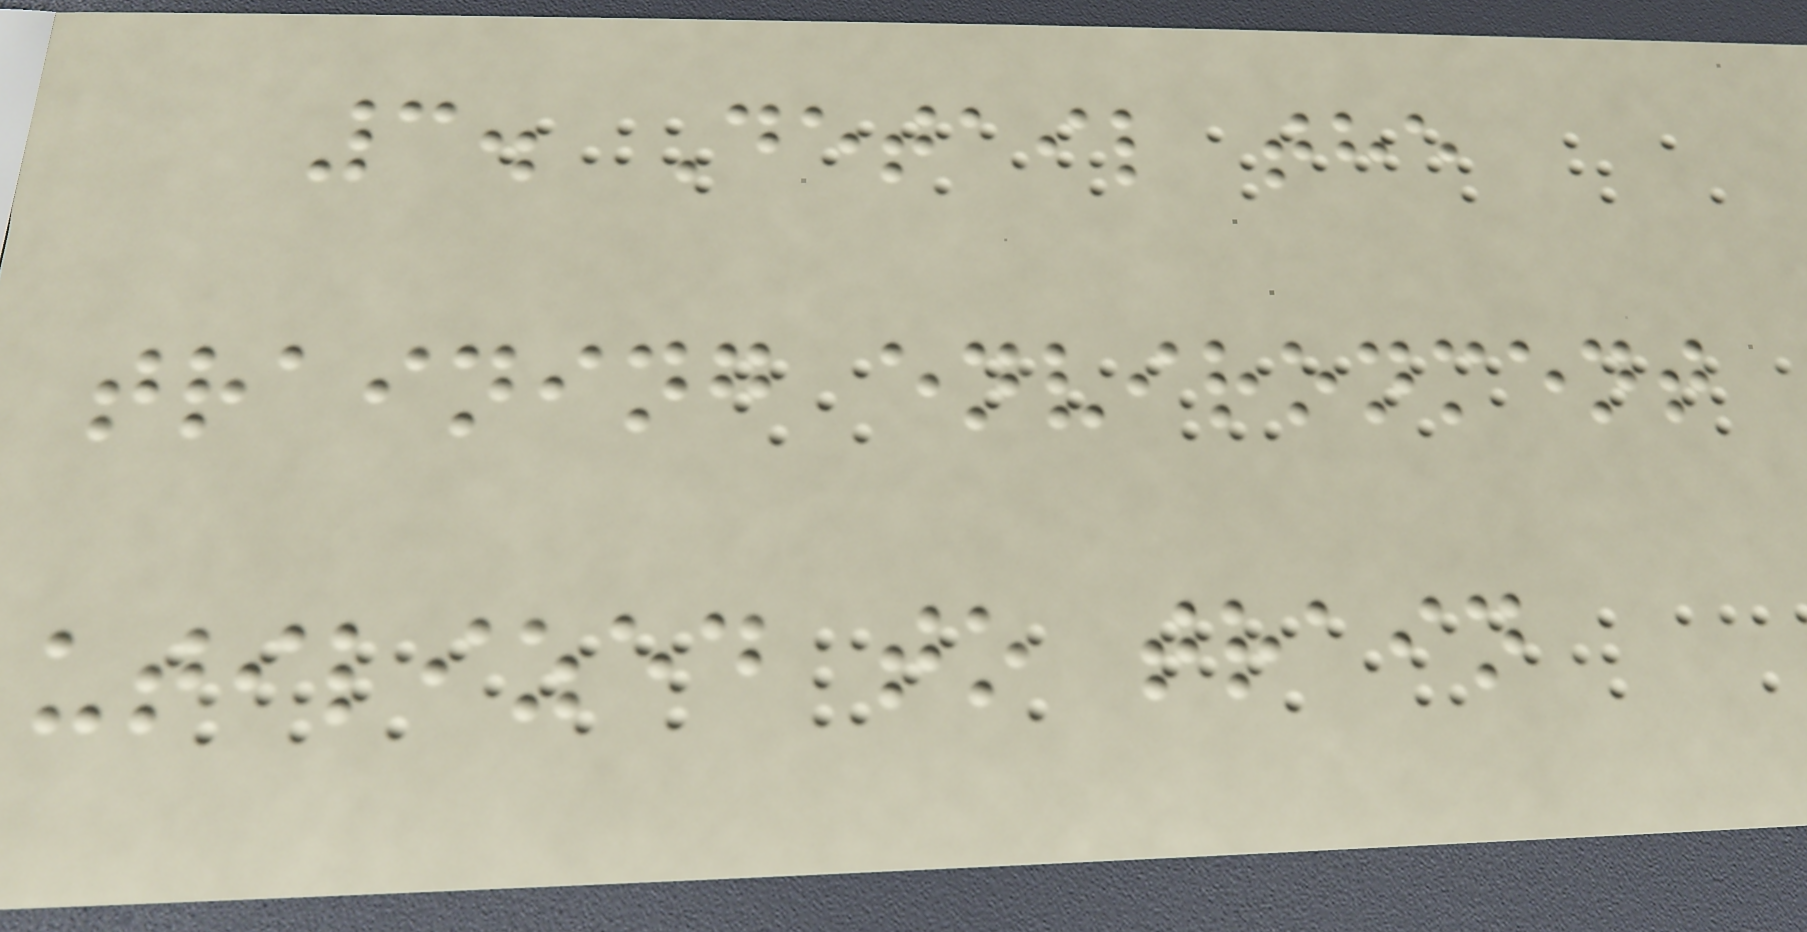3. Detail the
training environment
utilized to train
